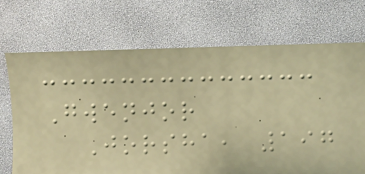Gwenjor
Jorsha, 197
